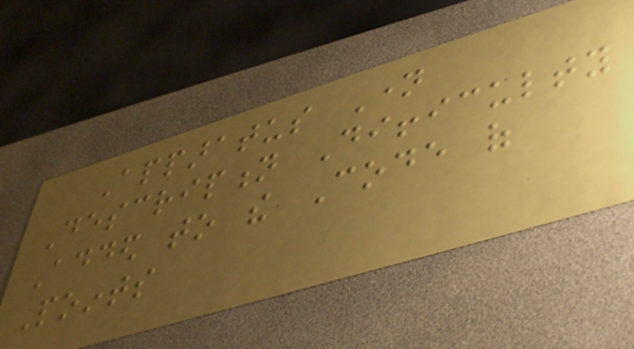Apparatus Name
Description Difficulty
Added to the Code of
Points
